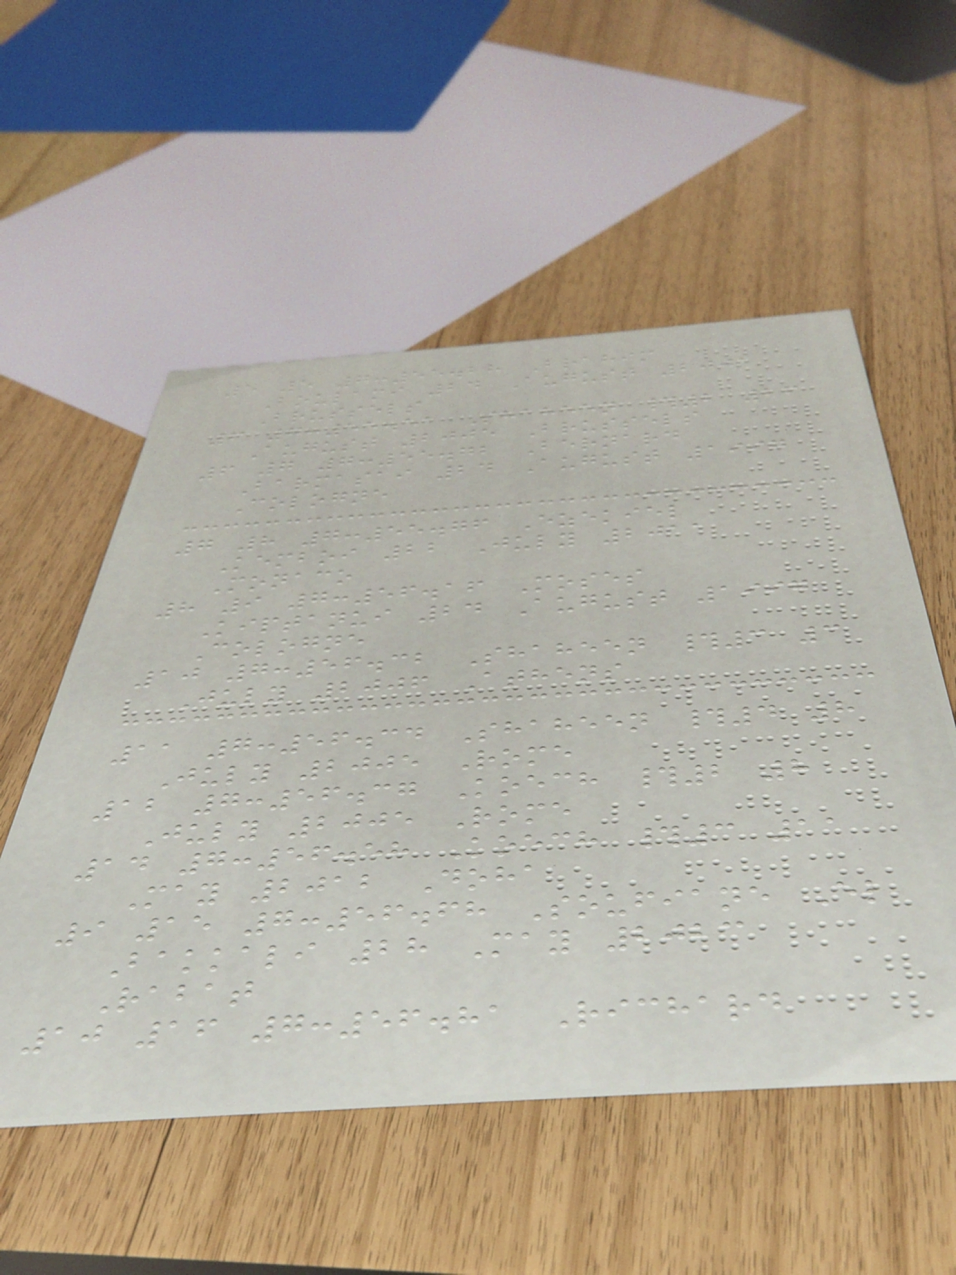5 5 7:55.28 Brahim
Boulami 24 August 2001
Brussels
6 7:55.51 Shaheen #2 26
August 2005 Brussels
6 7 7:55.72 Bernard
Barmasai 24 August 1997
Cologne
7 8 7:55.76 Ezekiel
Kemboi 22 July 2011
Monaco
8 9 7:56.16 Moses
Kiptanui 24 August 1997
Cologne
10 7:56.32 Shaheen #3 3
July 2006 Athens
11 7:56.34 Shaheen #4 8
July 2005 Rome
12 7:56.37 Koech #2 8
July 2005 Rome
14 7:56.58 Koech #3 11
May 2012 Doha
9 15 7:56.68 Soufiane El
Bakkali 28 May 2023
Rabat
10 16 7:56.81 Richard
